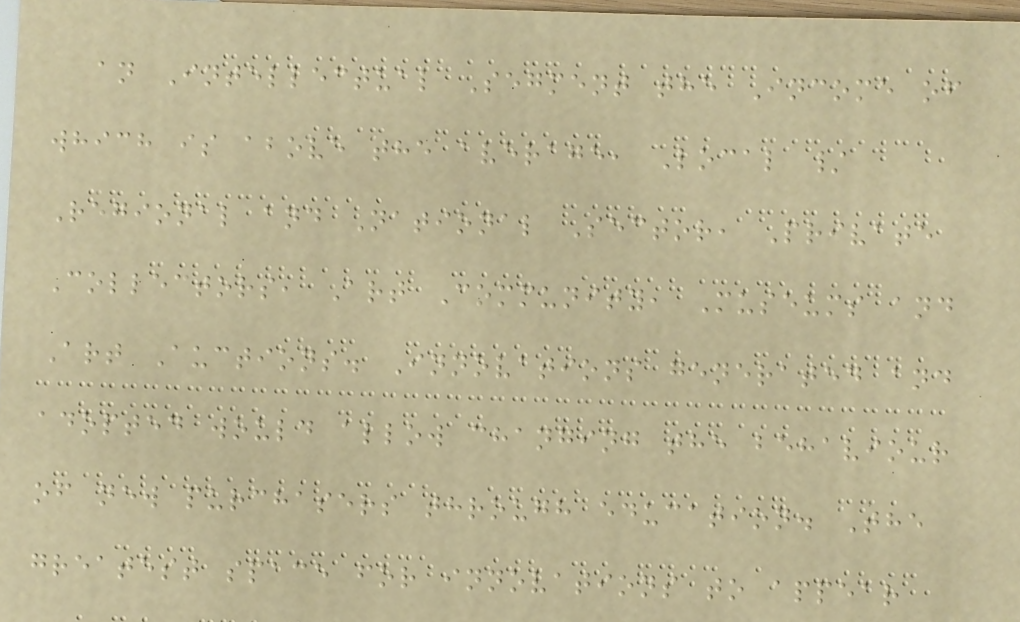an Intellectual Segment the Income of
which is above the average, Local /
Regional and National Sector, Private
Collectors, Art Community, Museums and
Art Auctions. Innovations generated and
adopted would allow changing the behaviour
of new purchasers through education. The
greatest space for innovations to appear
